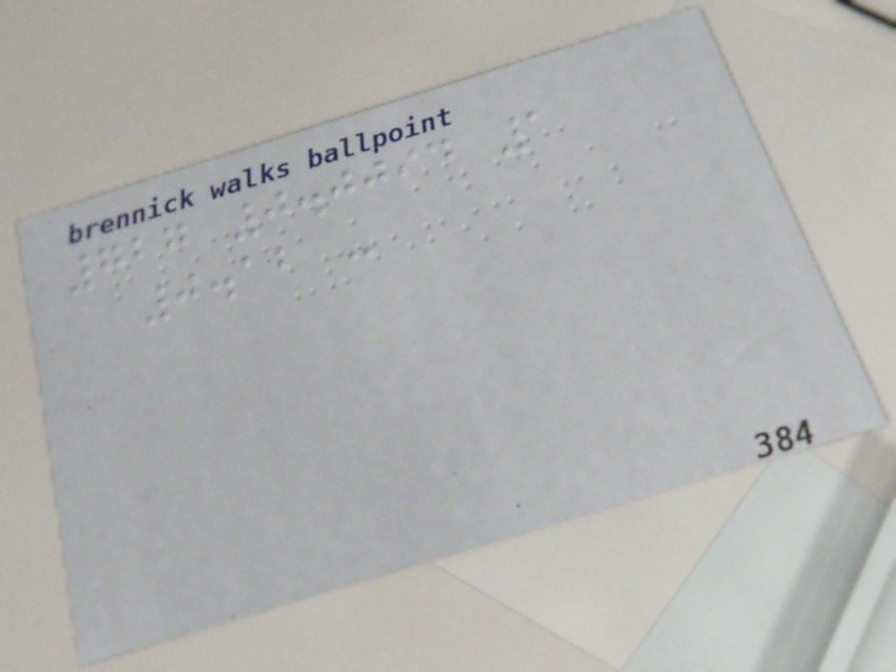727 0.0094 1
0.12 -
